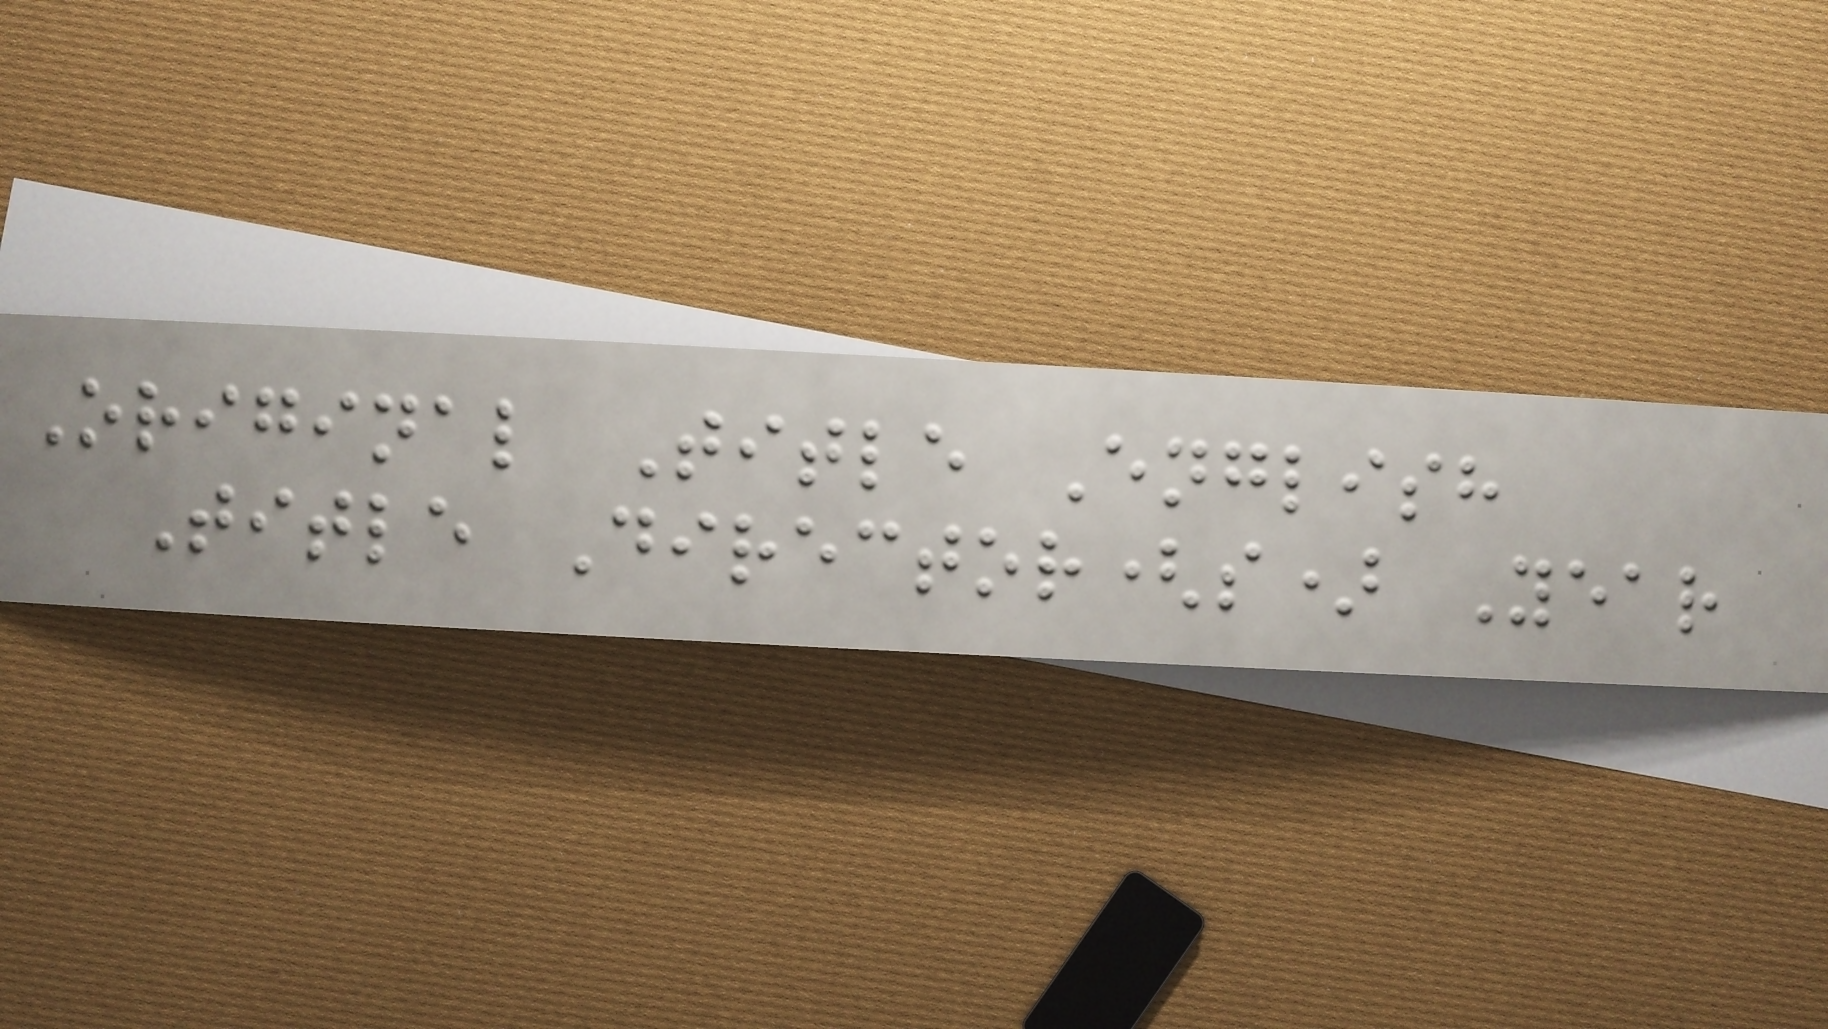Original Title English
Title Director(s) Year
